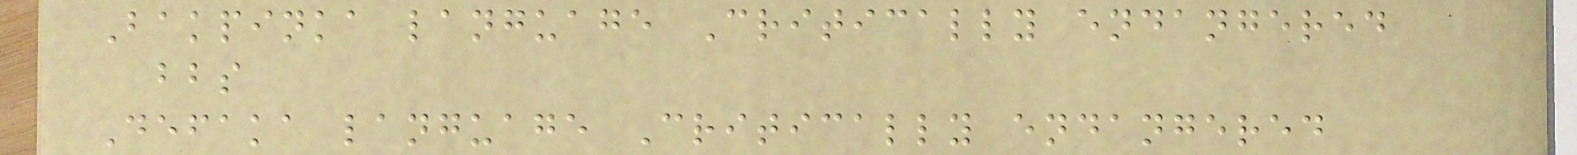Bakpinka language Critically endangered
bbs
Defaka language Critically endangered
